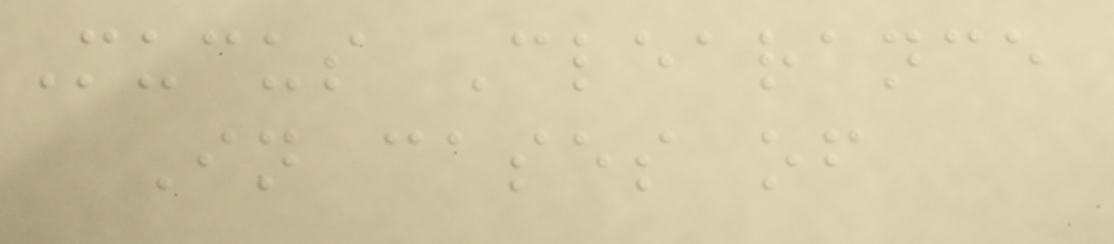Mucus Clearance
In cases of
